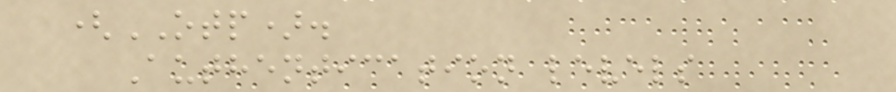(OTP).
Authentication levels
